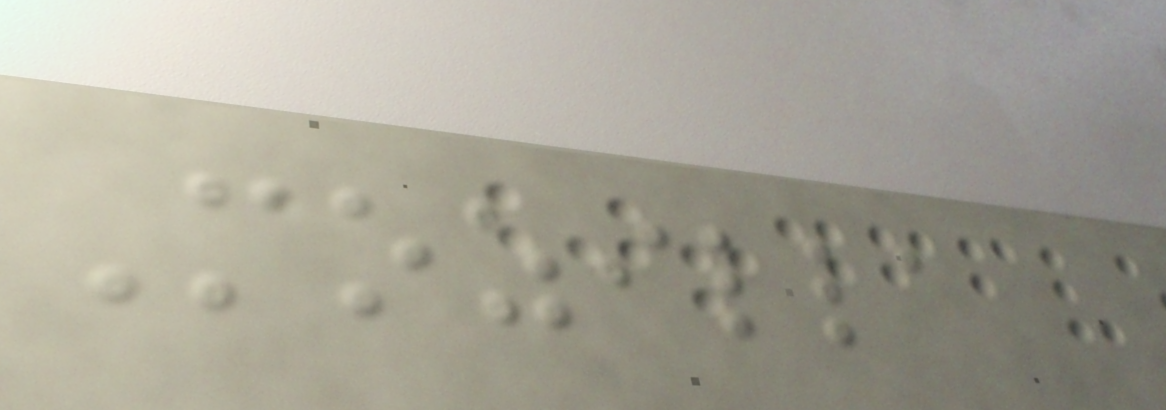Mozilla
